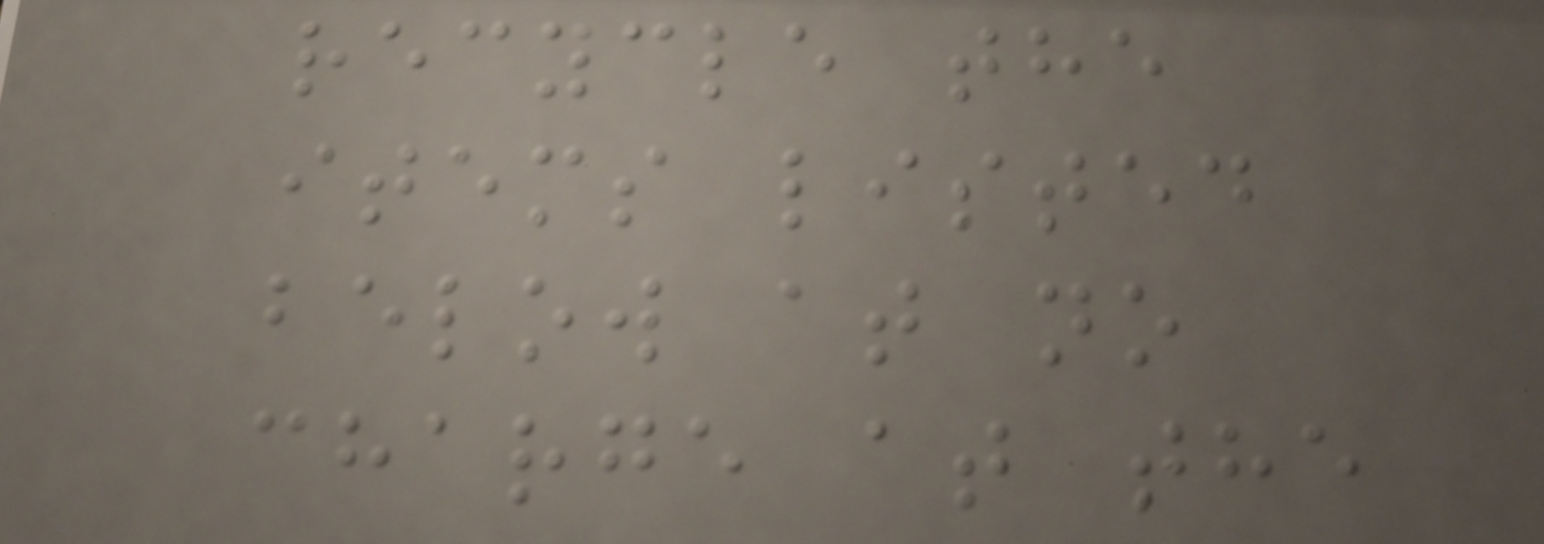recycle the
items listed
below at no
charge at the
